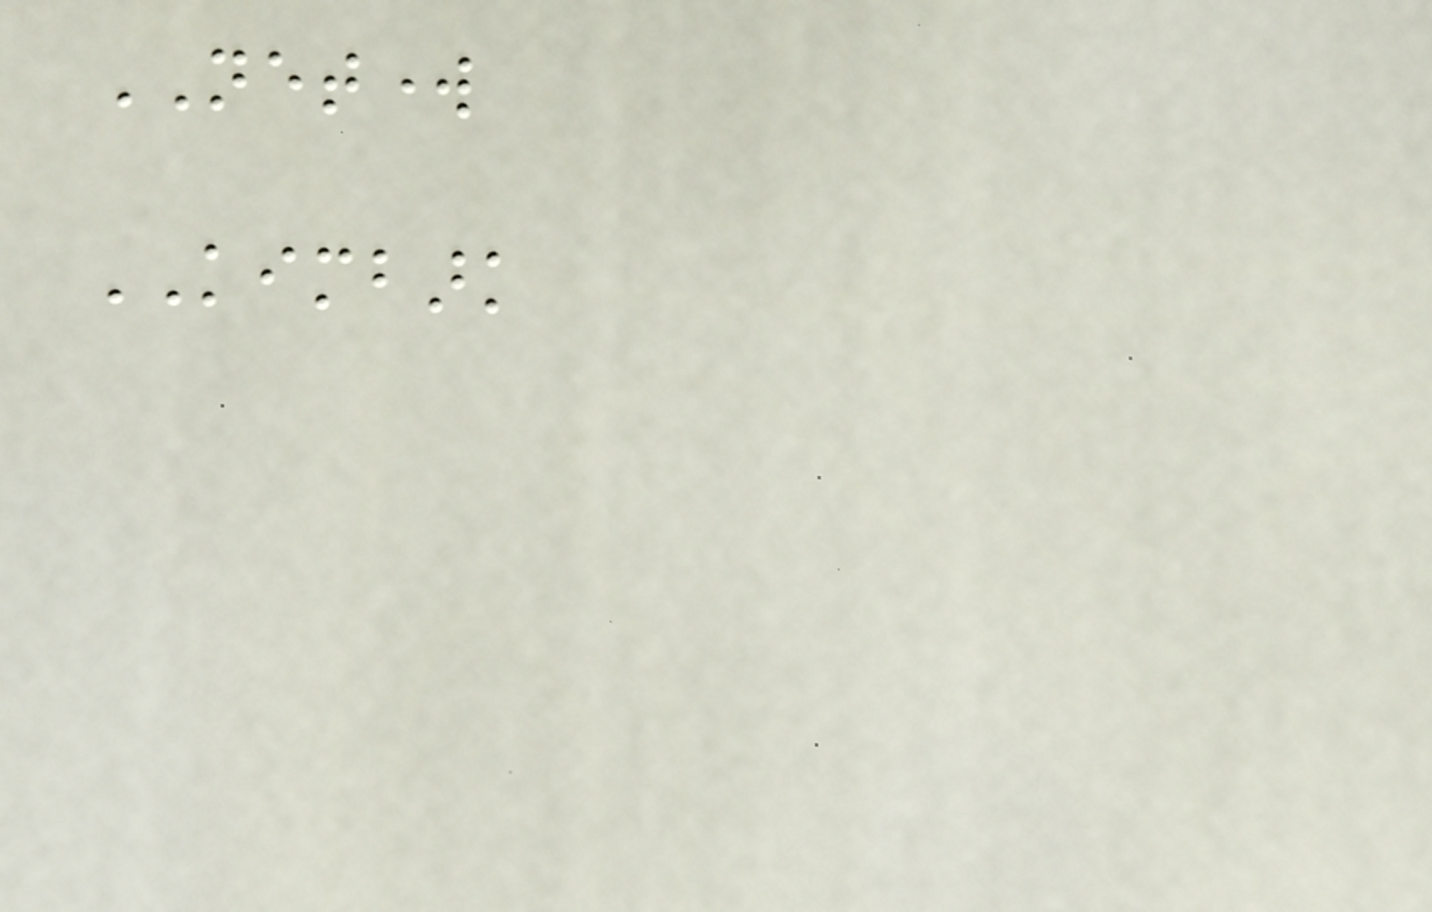NETWORK
KIMBARK
